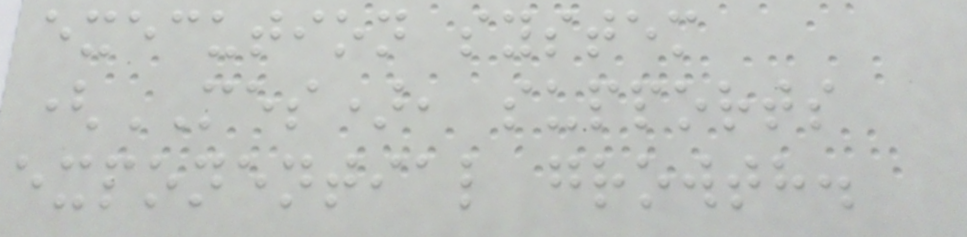execution system
(MES), supports
exponential growth.
